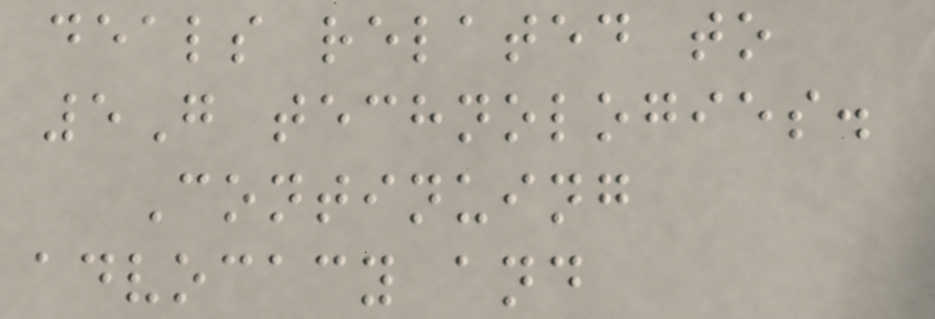deals related to
5G technologies.
Continuing
advocacy and
